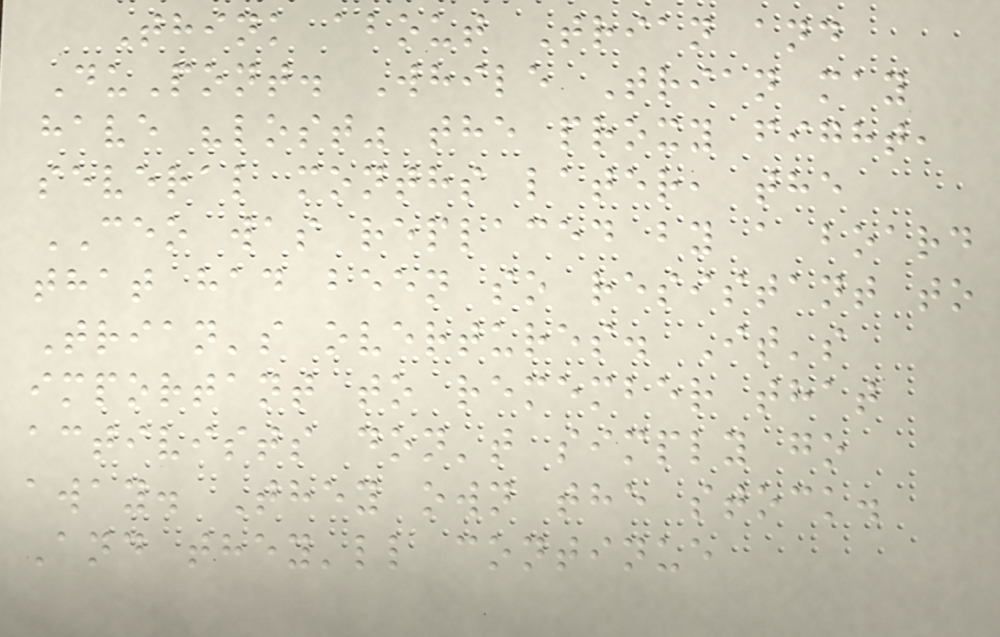Think about Trian and
DuPont. While Trian may
have "lost" the proxy fight,
several months later, the
CEO was replaced by a board
that had been so resistant to
Trian's overtures. It's
important to remember that
activists don't simply go
away. They own the stock.
And they'll continue
